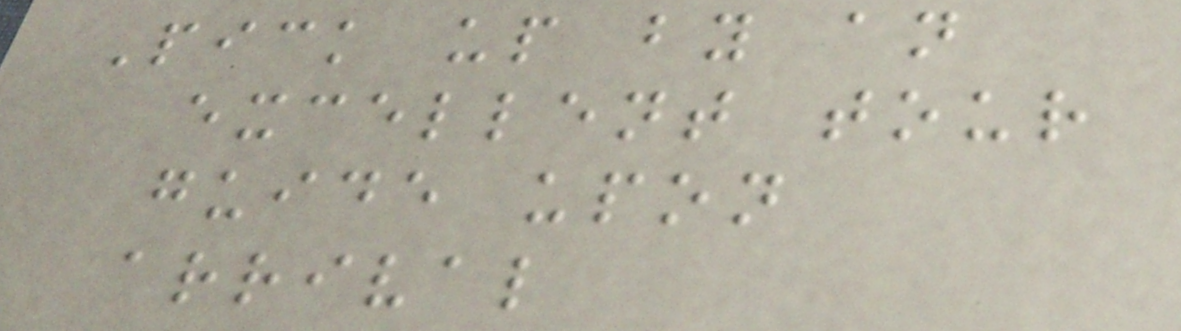Pick up by an
excellent tour
guide upon
arrival
